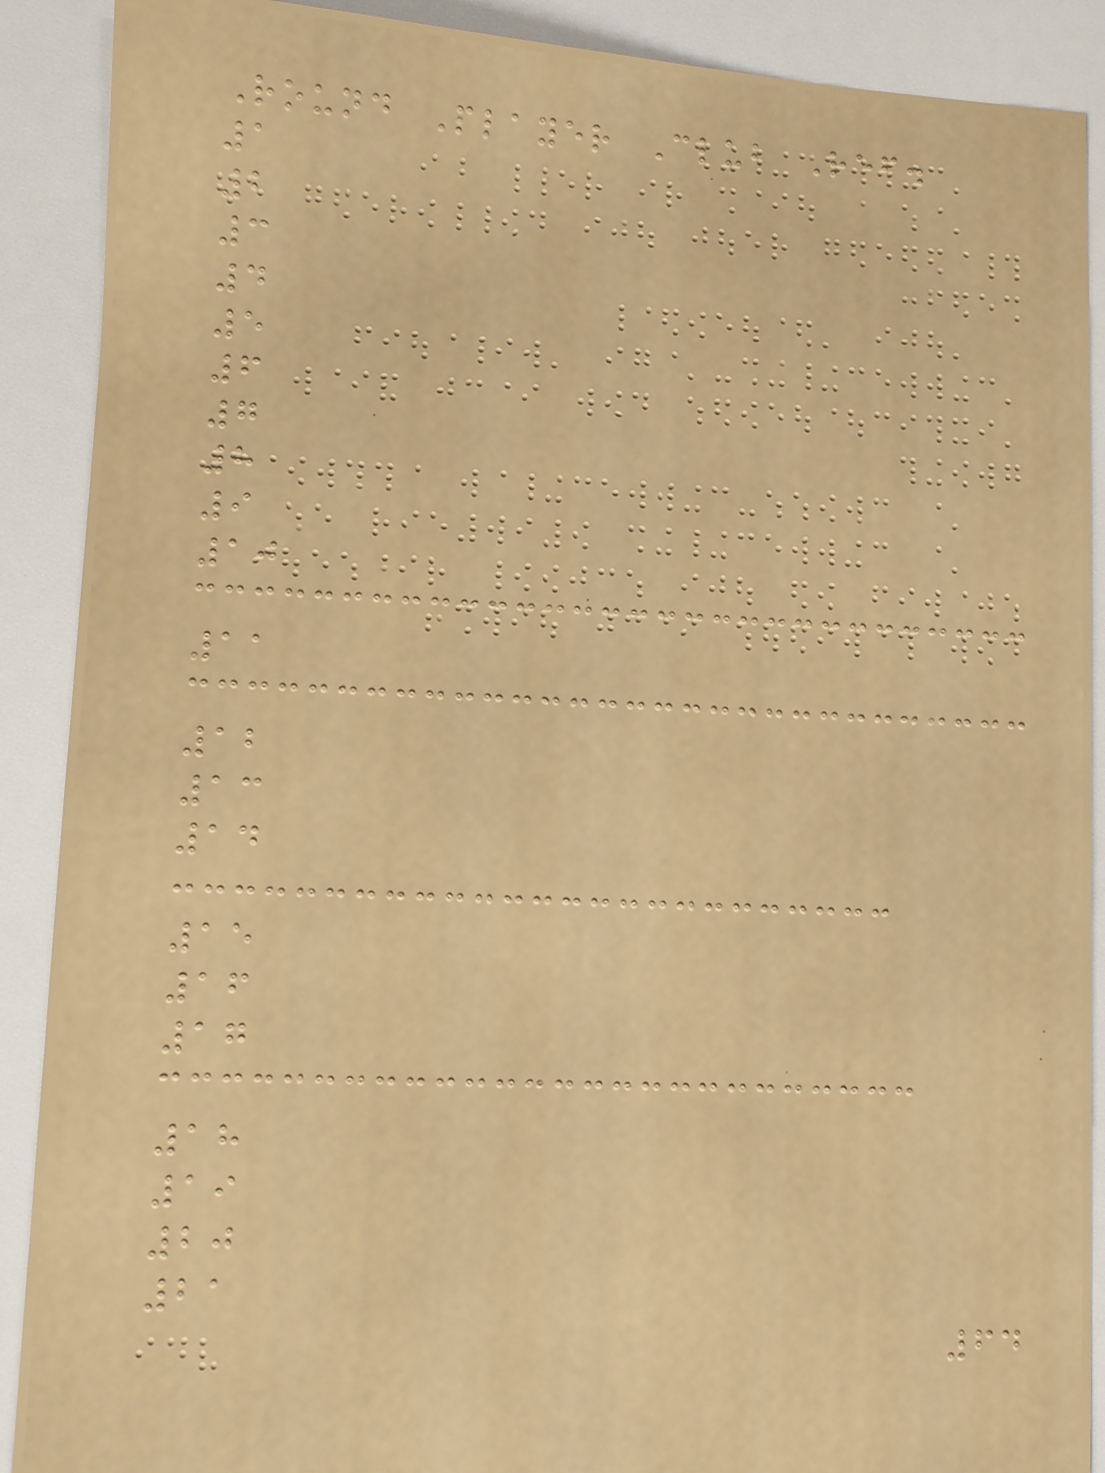Round Player Club Ref.
1
2
3
4
5
6
7
8
9
10
11
12
13
14
15
16
17
18
19
20
21
64
